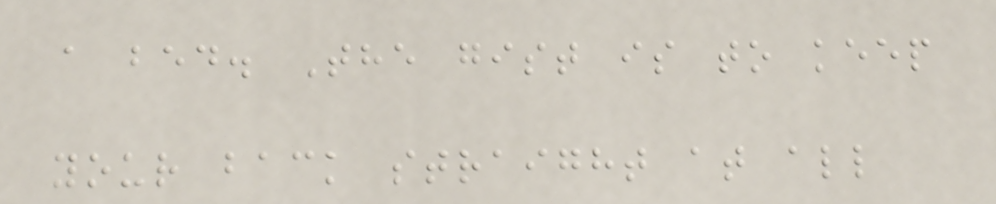a bed. The gist is to keep
your back straight at all
